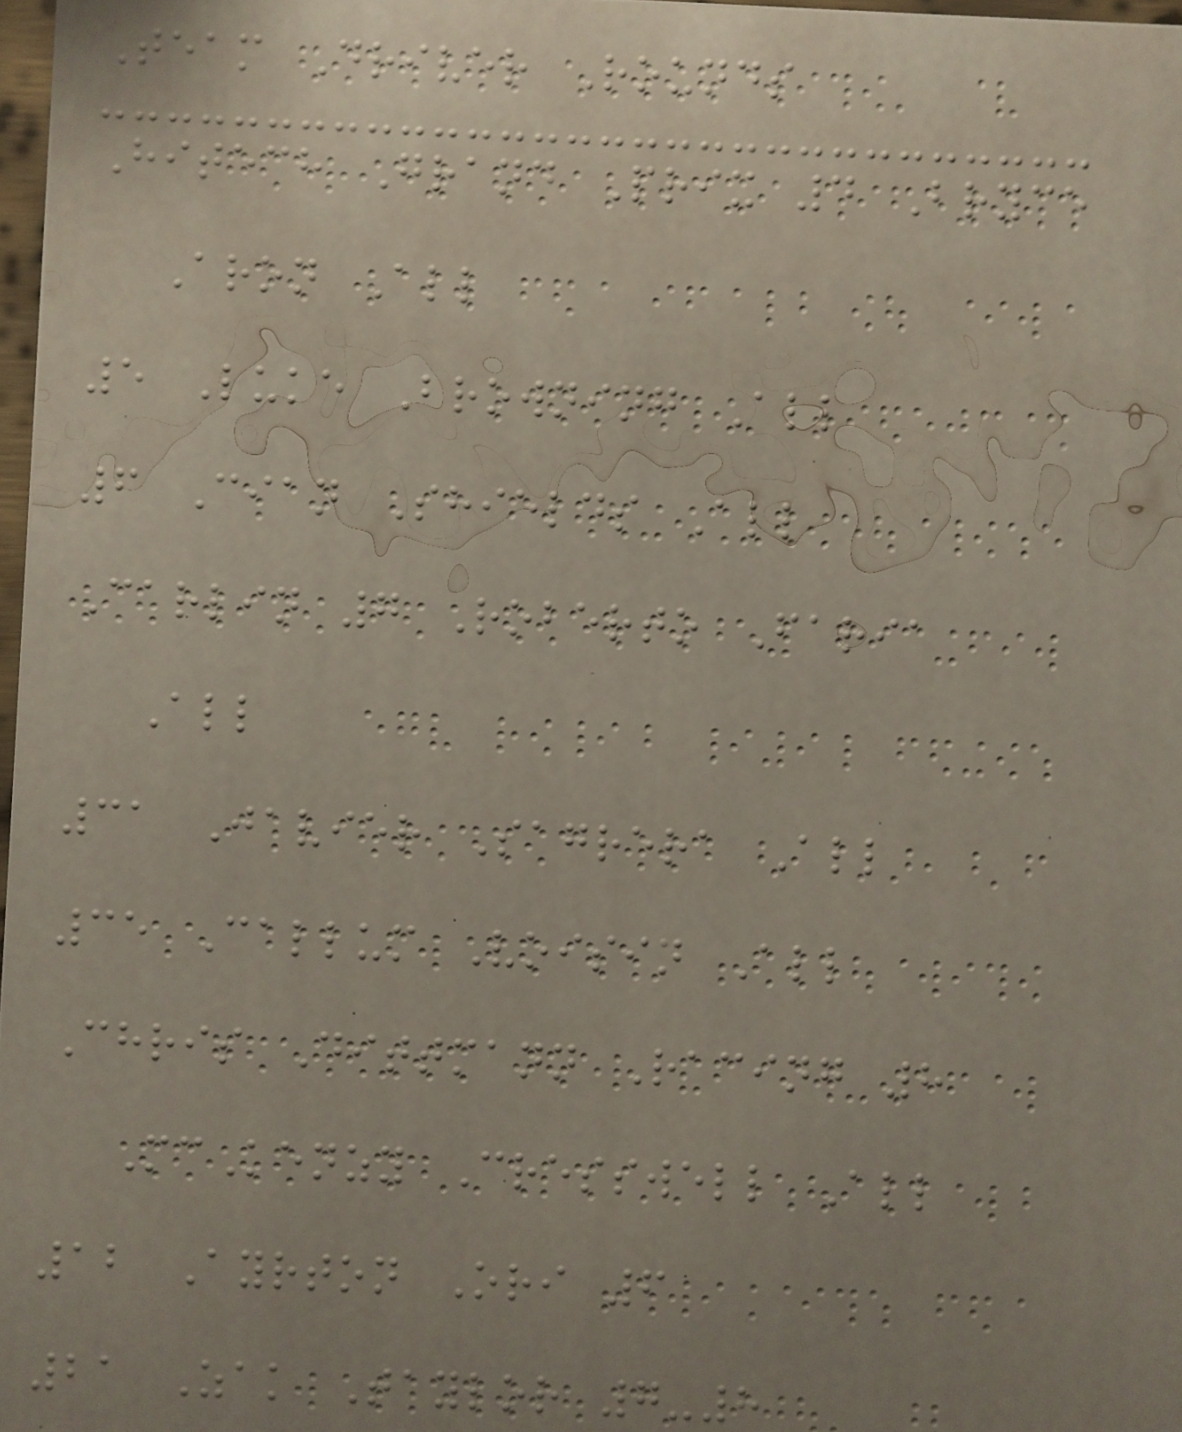Team Driver Rounds
Hitech Grand Prix 4 Bryce
Aron All
5 Luke Browning All
6 Cian Shields All
Carlin 7 Roberto Faria
All
31 Javier Sagrera All
35 Callum Voisin All
Chris Dittmann Racing 8
McKenzy Cresswell All
12 Ayrton Ori 6
21 Zak Taylor 7-8
